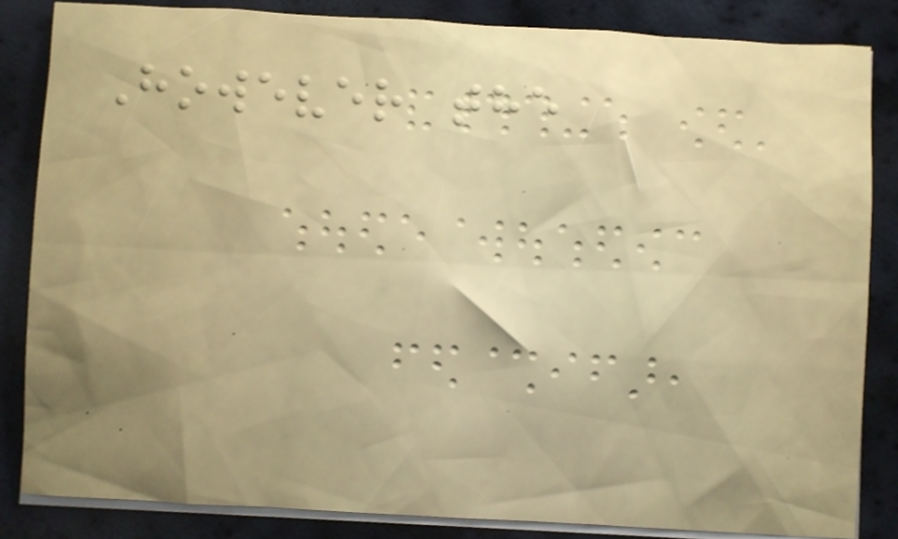However the
